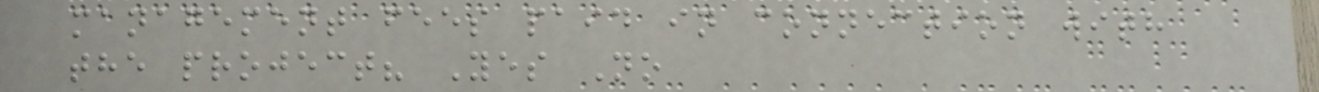management fees paid in connection with
the project? Yes No
